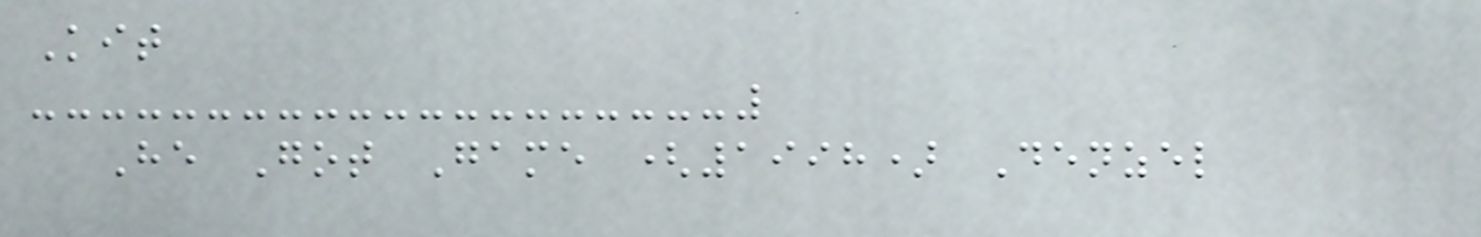Kit
He Got Game (1998) Denzel
